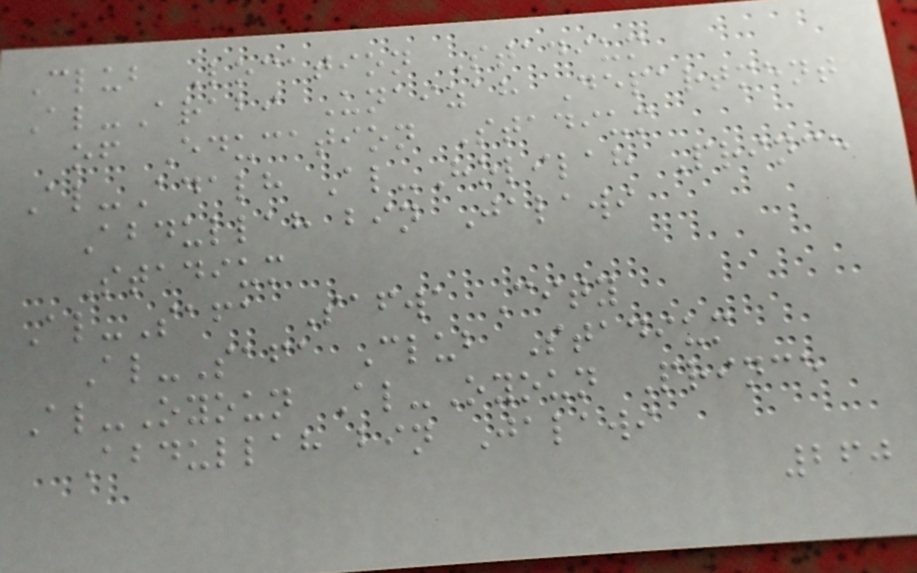Club Location Stadium
Al-Arabi Unaizah Department
of Education Stadium
Al-Adalh Al-Holilah Prince
Abdullah bin Jalawi
Stadium
Al-Safa Safwa City
Al-Safa Club Stadium
Al-Oyoun Al-Oyoun Prince
Abdullah bin Jalawi
260
